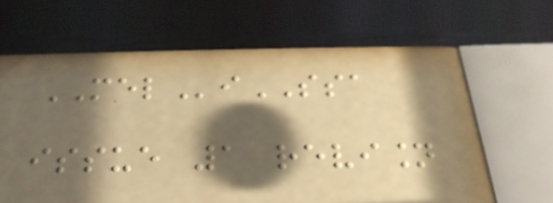MELiSSA
issue 1 revision
